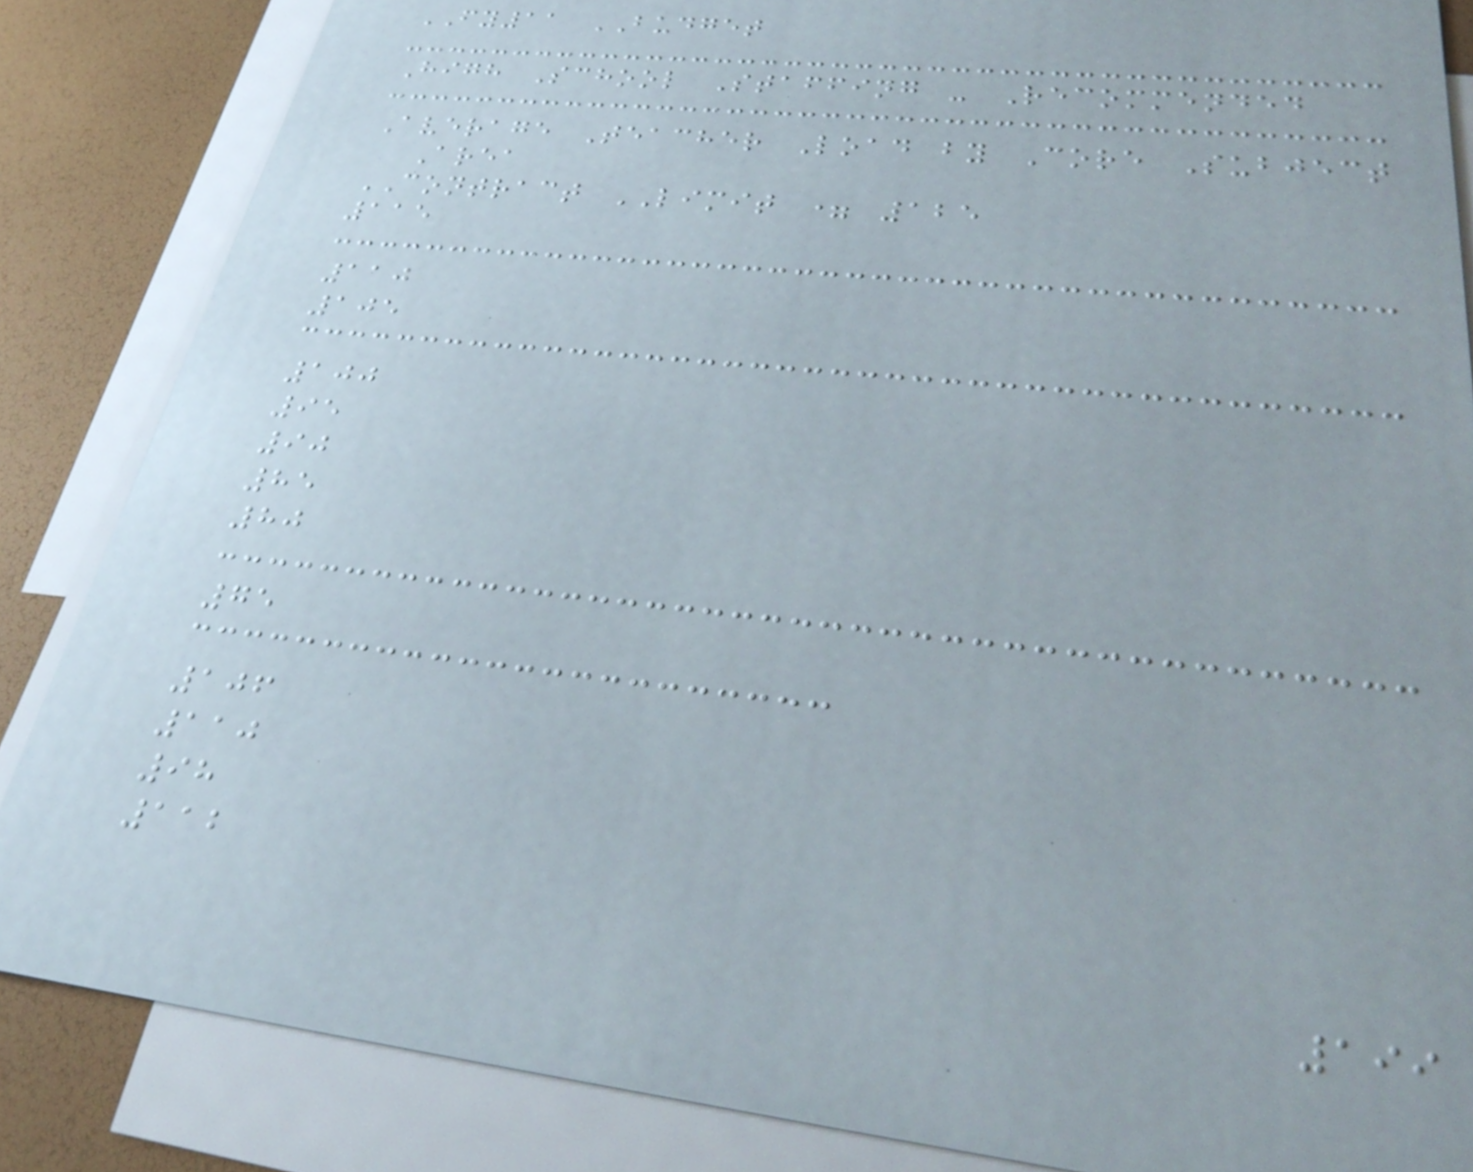FY11 BUDGET
High School Staffing - Recommended
Average Teacher Load by Core Subject
Area
CONTRACT LIMIT = 125
115
110
105
100
95
90
85
80
75
106
110
98
112
199
